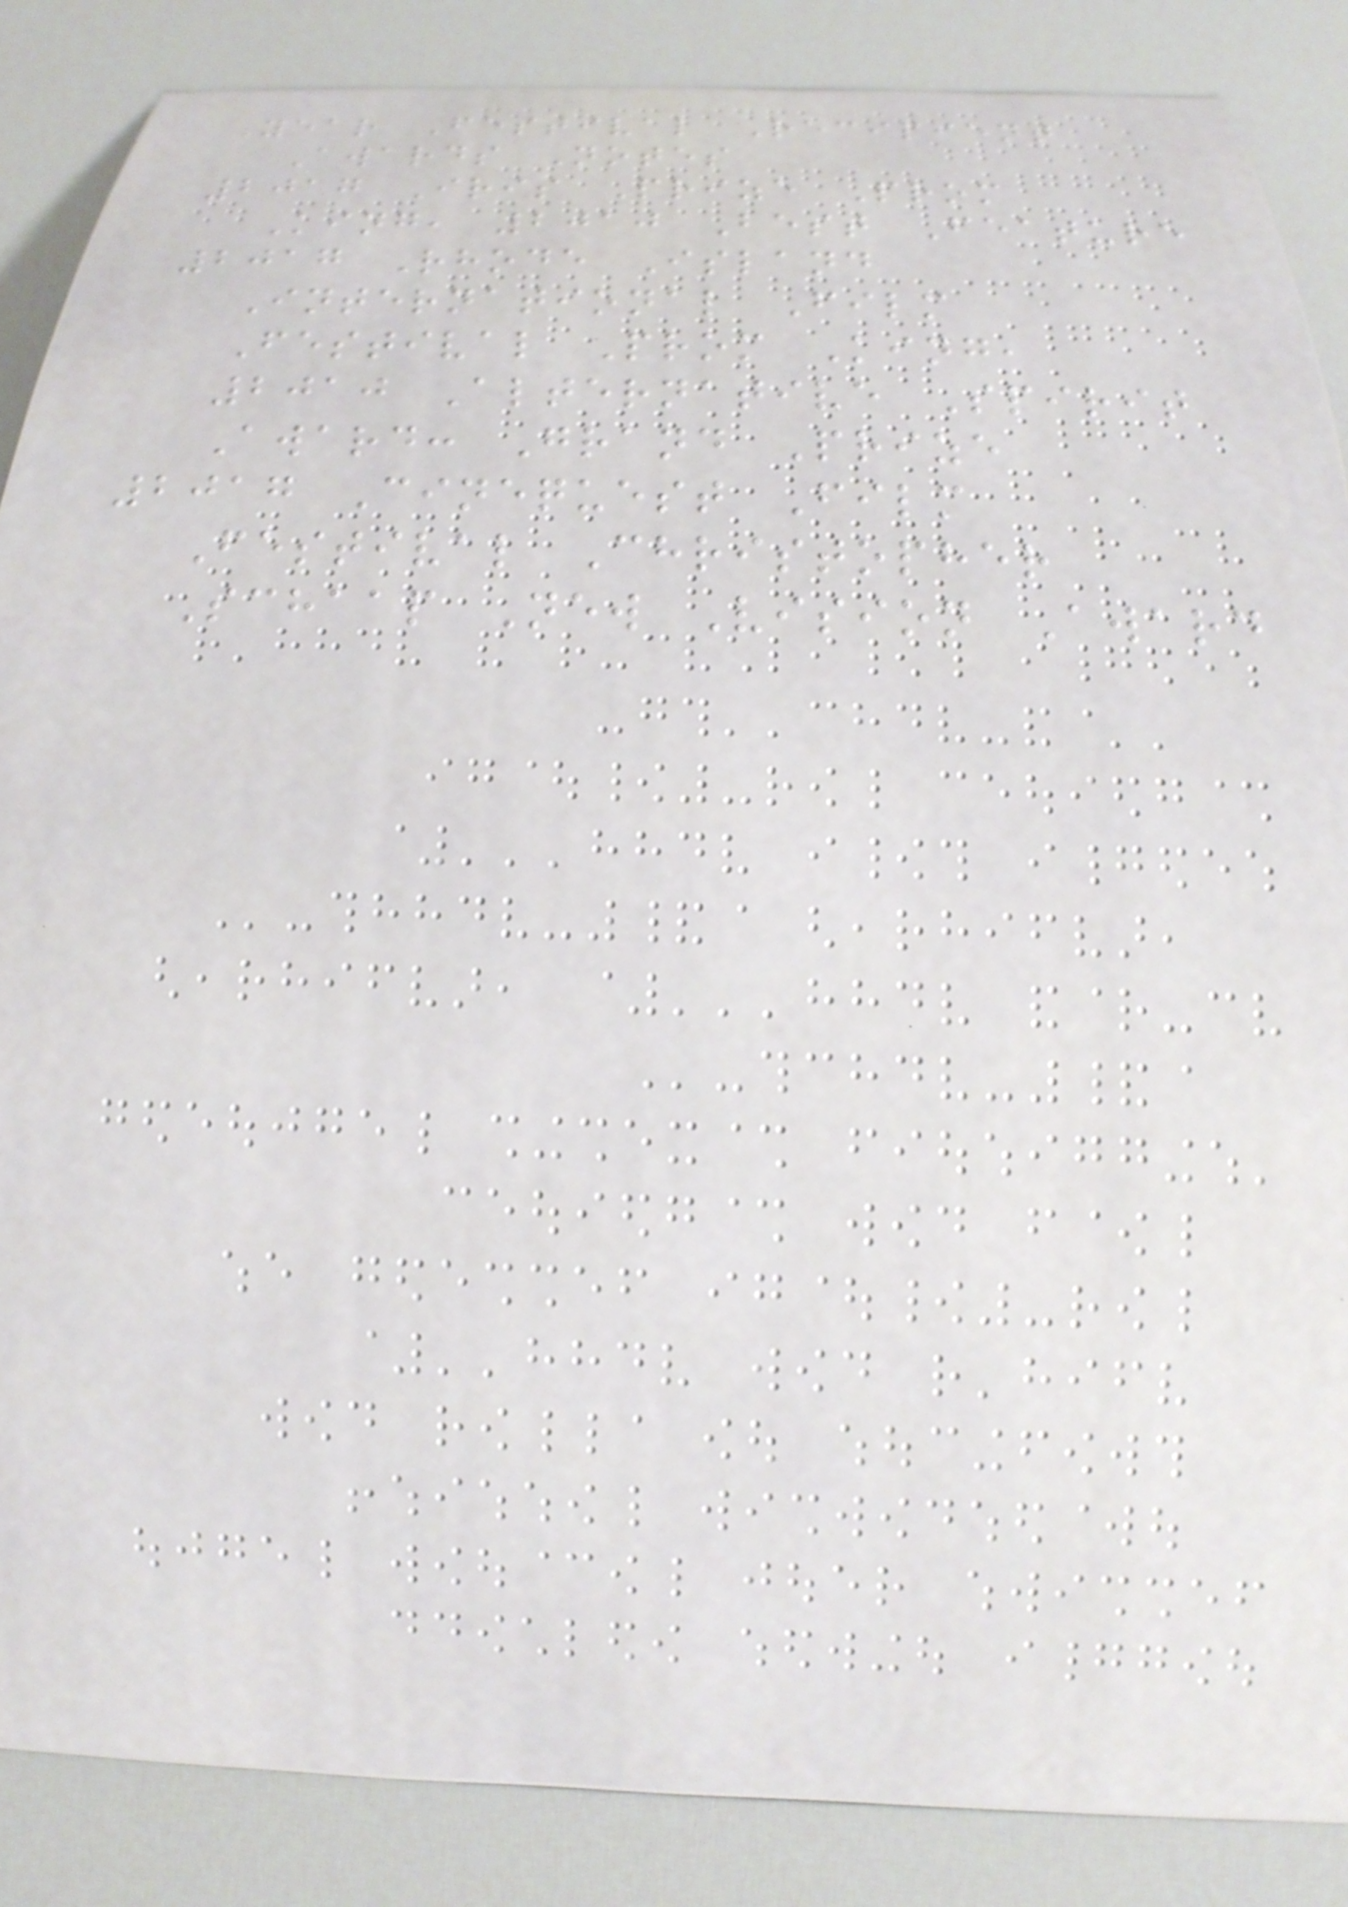Year Festival Recipient
Awards Notes
2017 Iris Prize Prom
King, 2010 Best Feature
2017 Rhode Island
International Film
Festival Prom King,
2010 Alternative Spirit
Award: Grand Prize
2017 Cinequest Film
Festival Christopher
Schaap New Vision Award
